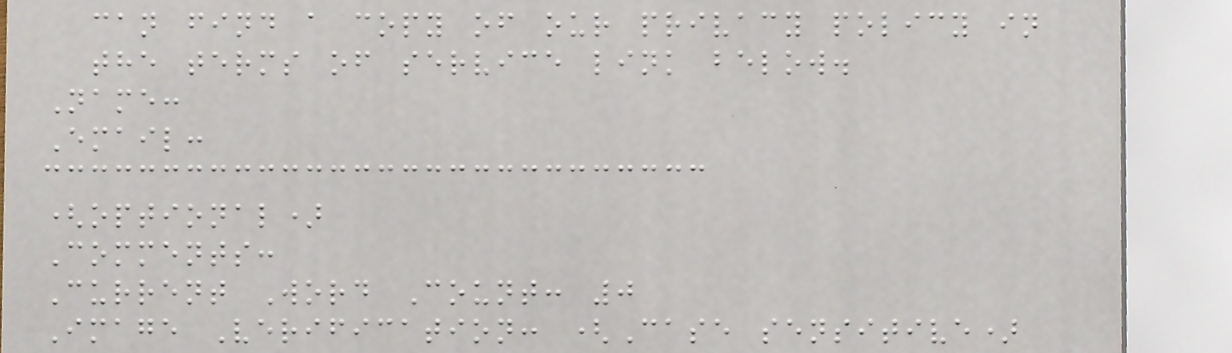can find a copy of our privacy policy in
the terms of service link below.
Name:
Email:
(optional)
Comments:
Current Word Count: 0
Image Verification: (Case sensitive)
